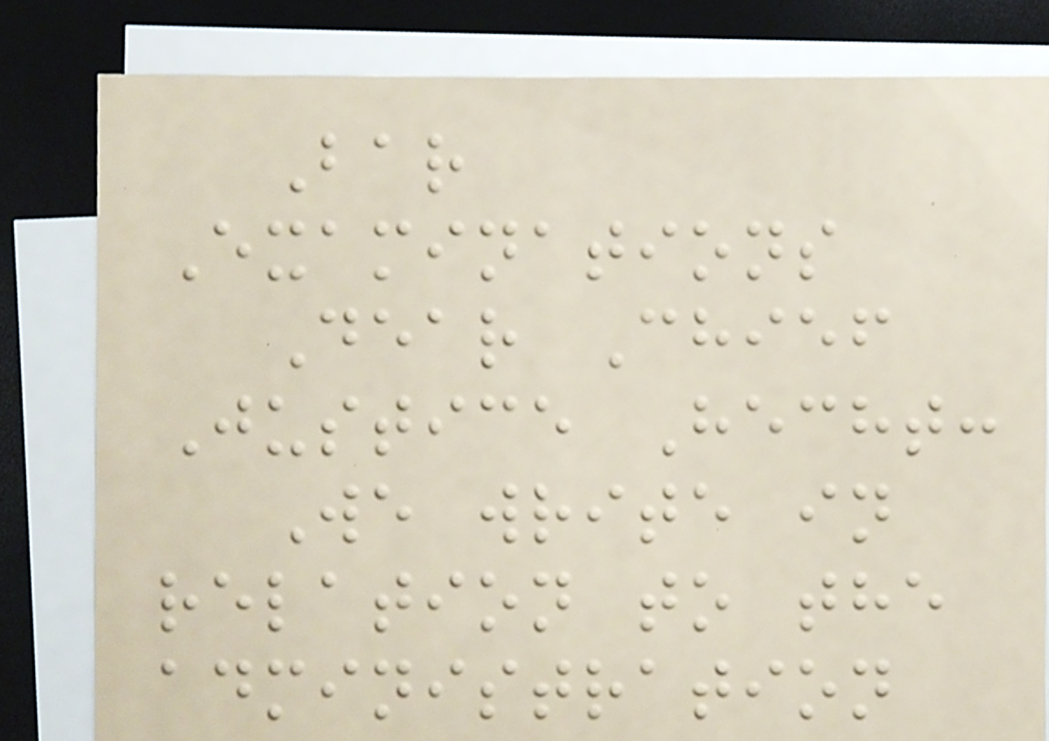Bar
Examinations
Dear Chief
Justice Hecht:
We write in
relation to the
administration
